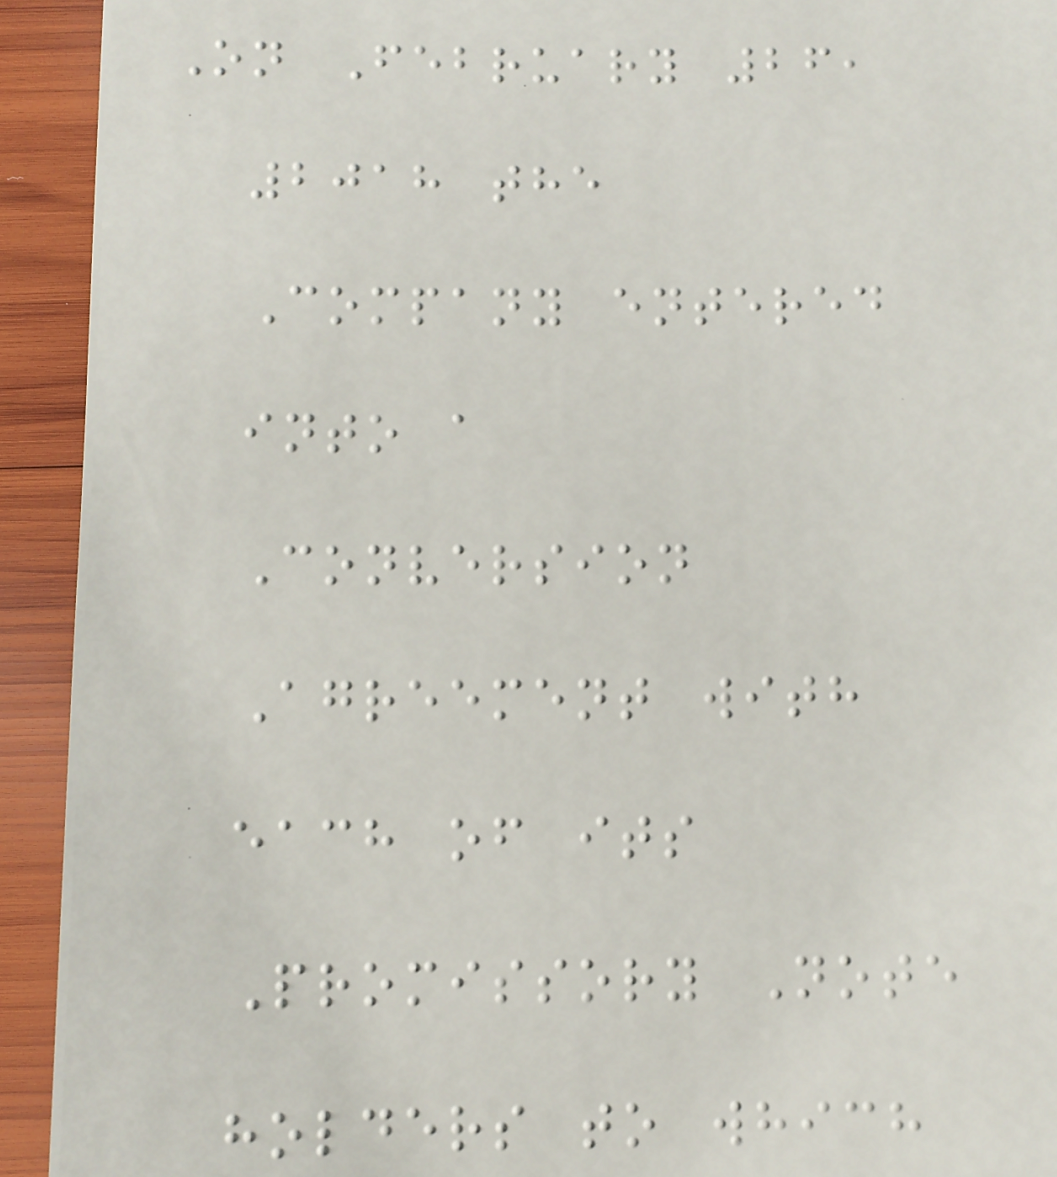On February 26,
2018 the
Company entered
into a
Conversion
Agreement with
each of its
Promissory Note
holders to which
